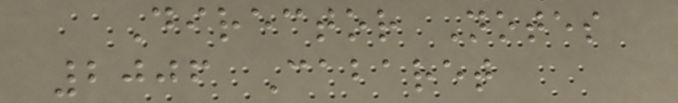Director Notes
2006 Cabaret
